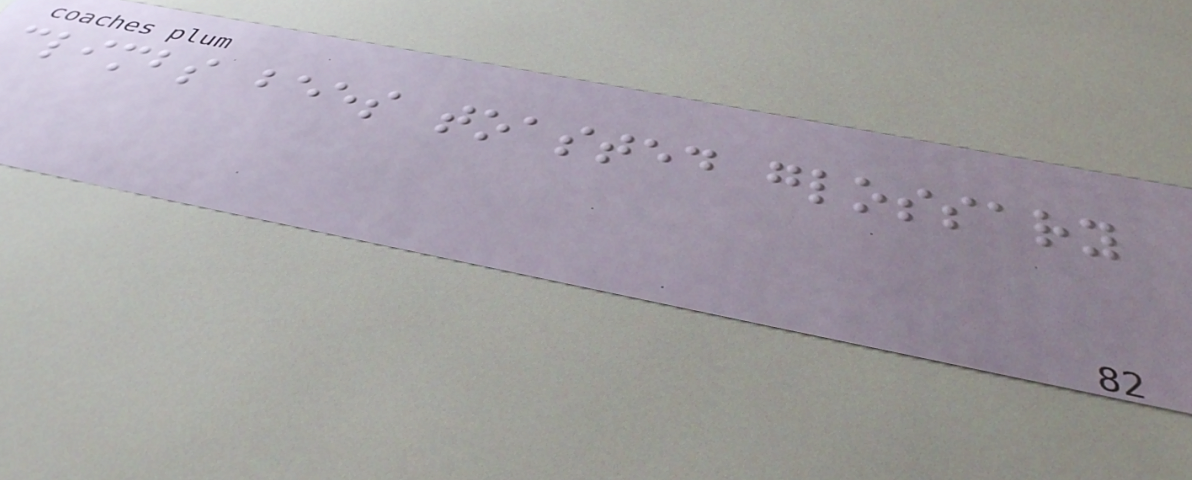climbs bees toasted glossary
